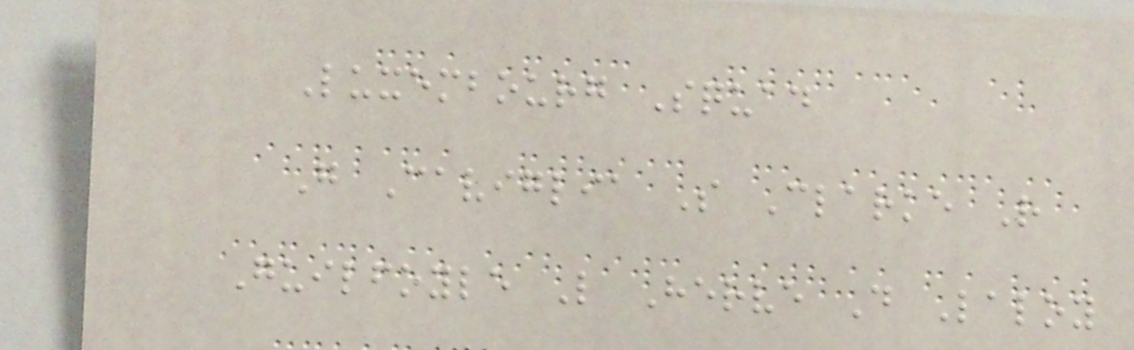Luxembourg Squad
G Caviglia S Clarke R
Guilfoyle L Herve D Laloy
